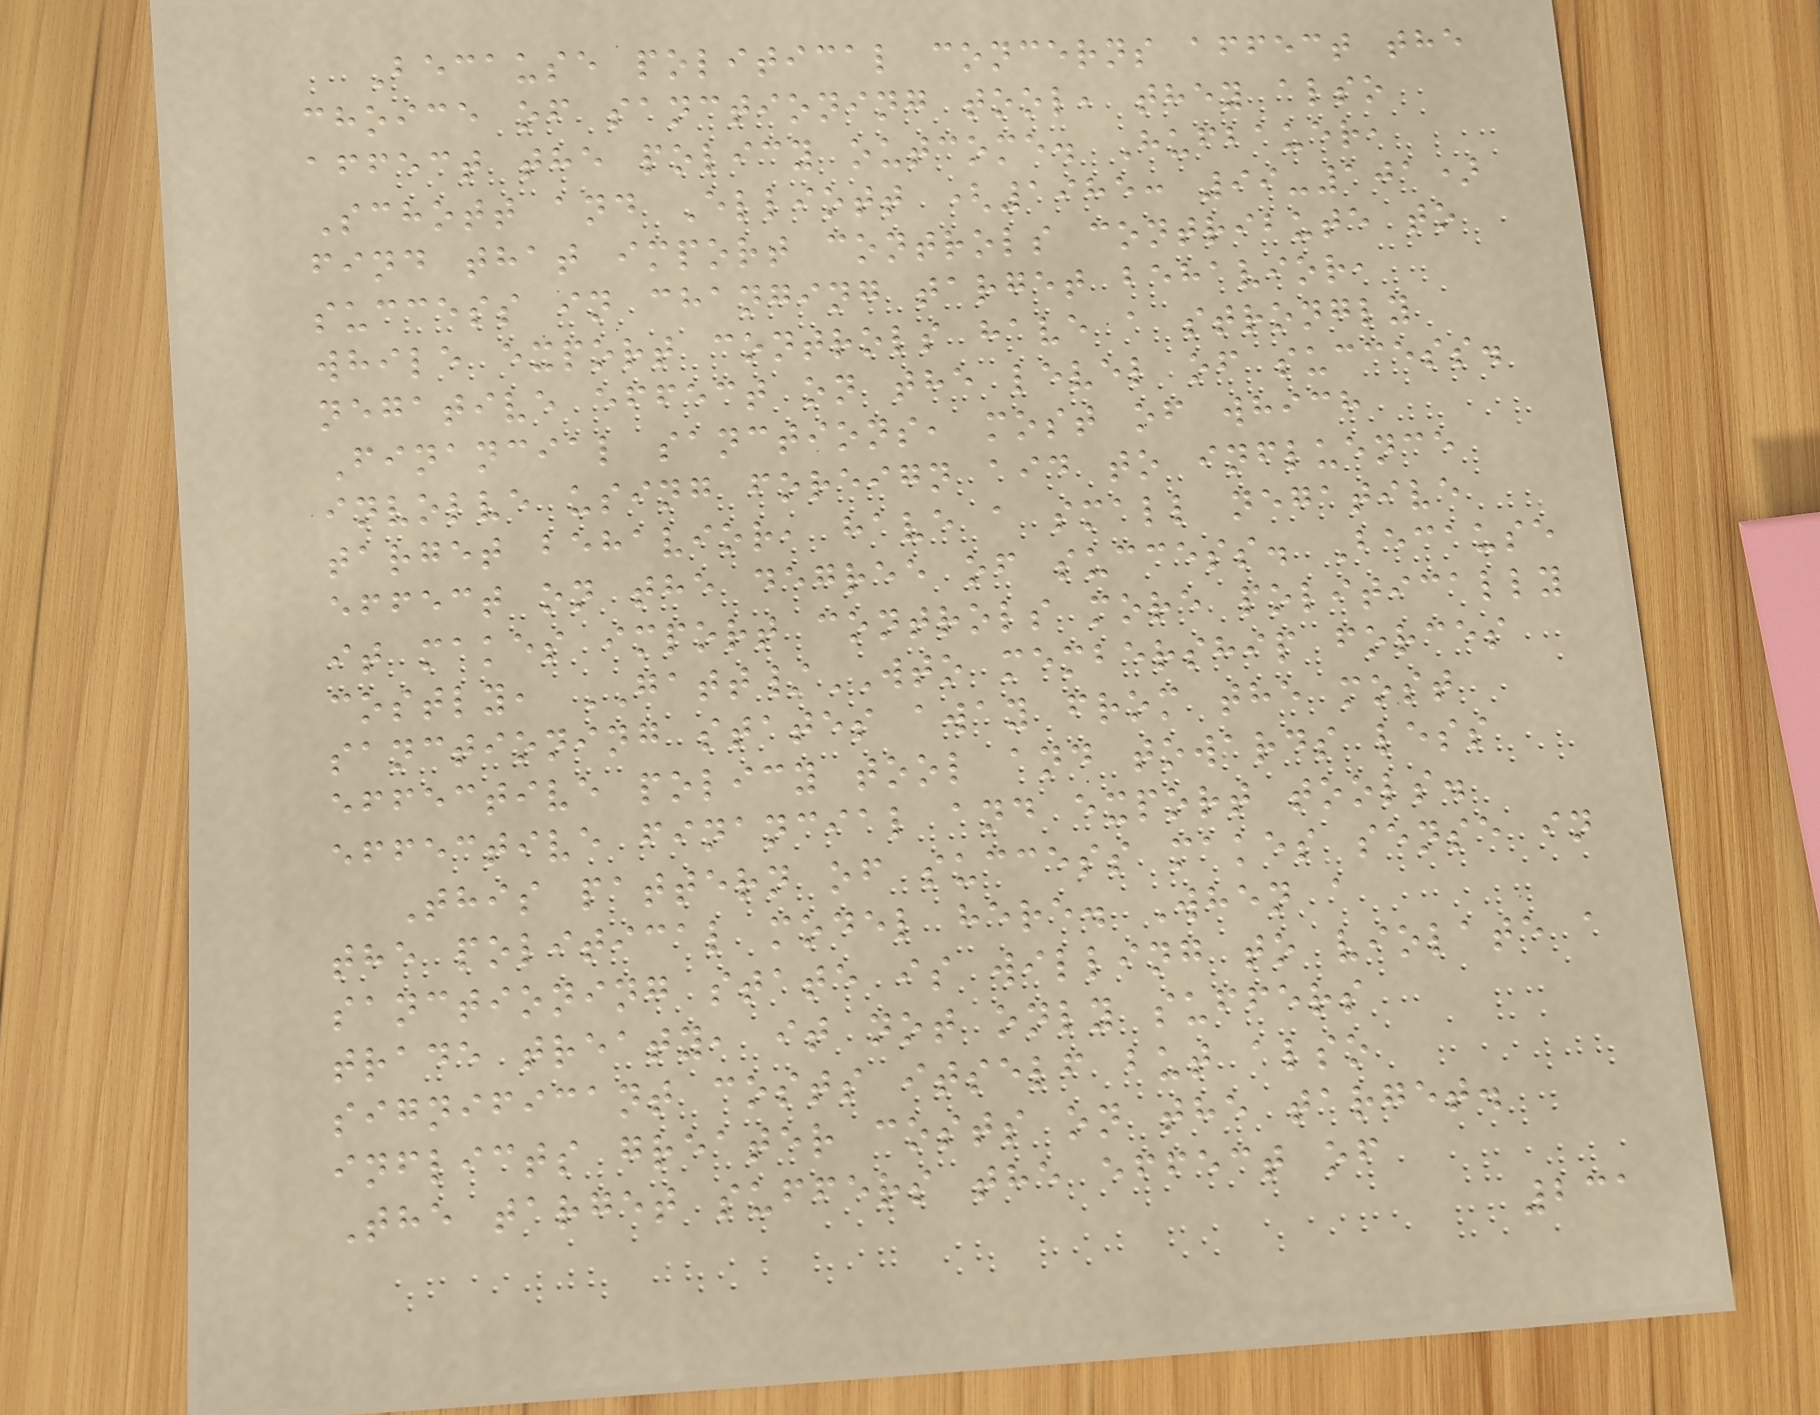Because political concerns affect the
choice of sanctioning tool, they also
affect the policy outcome. Hufbauer,
Schott and Elliott (1985: 99-101)
find that import controls contribute to
success in changing target behavior,
while export controls have a strongly
negative effect on the level of success.
Financial sanctions, most of which
involve using foreign aid to influence
target behavior, have a small negative
effect on the degree of success. Because
it makes import controls more politically
costly, GATT/WTO membership forces
sanctioning states away from the most
effective policy tool and towards less
effective financial and export tools.
This pattern of success makes sense in
the political model here. When a
sanctioning state is willing to violate a
trade treaty, it not only suffers
significant costs itself but also
inflicts greater costs on the target.
The target suffers the effect of
231
